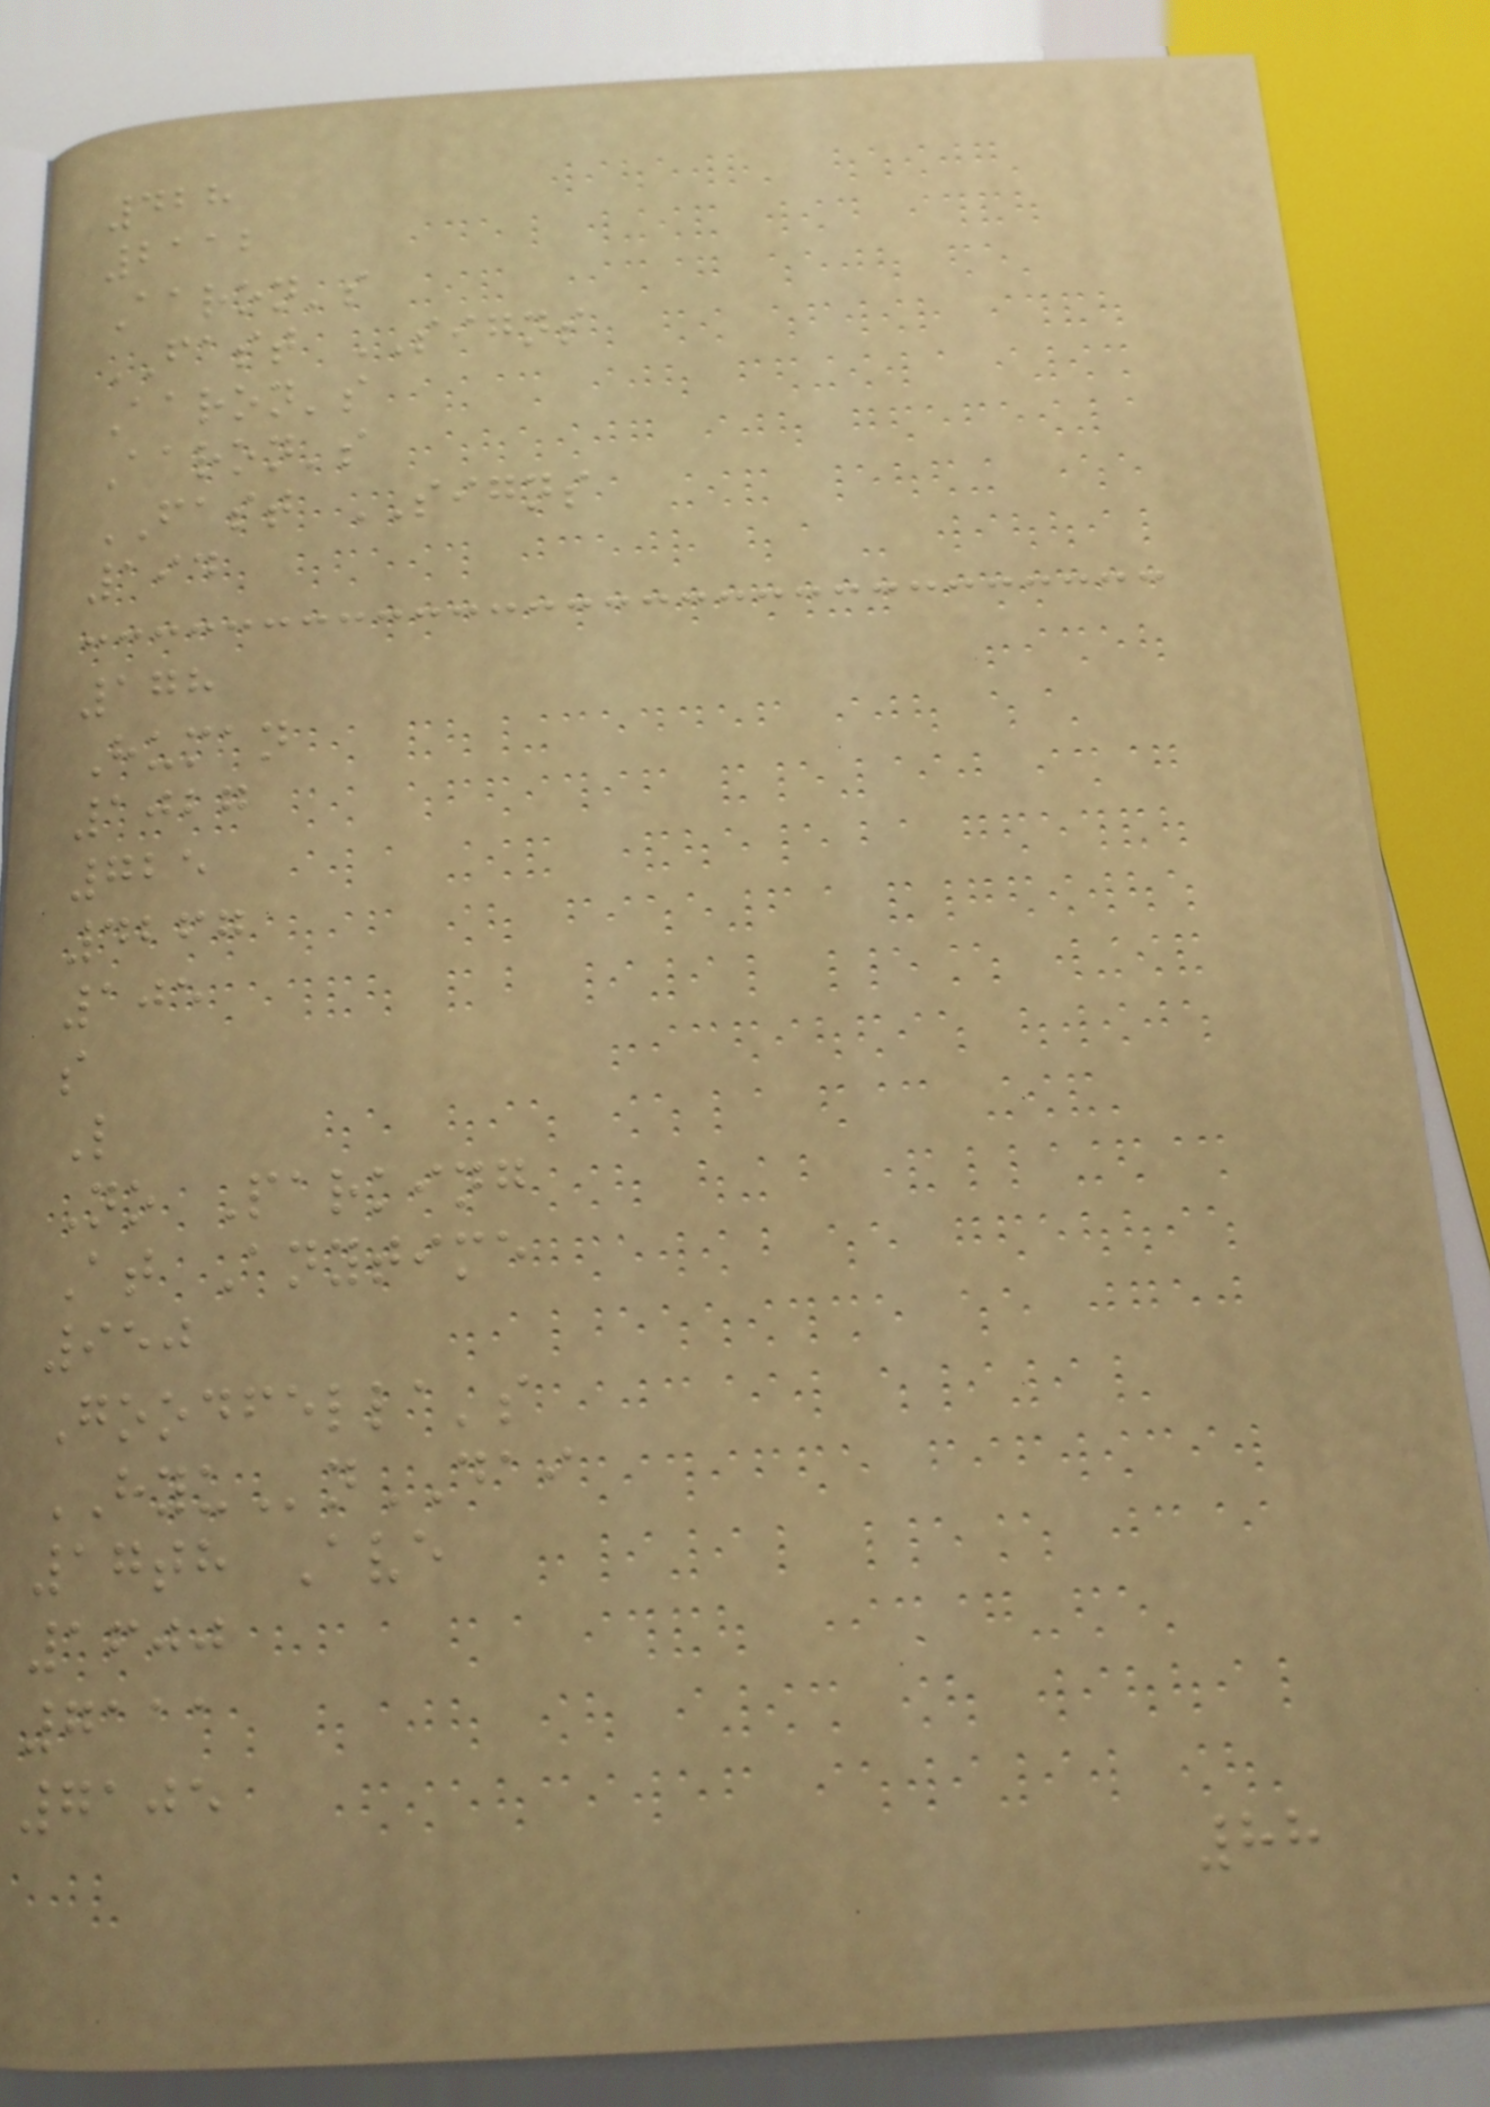428
2112
Aaron's
FAST SIGNS
Aaron's
Aaron's
FAST SIGNS
194
178
Human
1027
725
4267
105
s
L
No Parking
At Anytime
950
Goodfella's
HYUnDAI
17th Ave
1600
7111
7105
88
